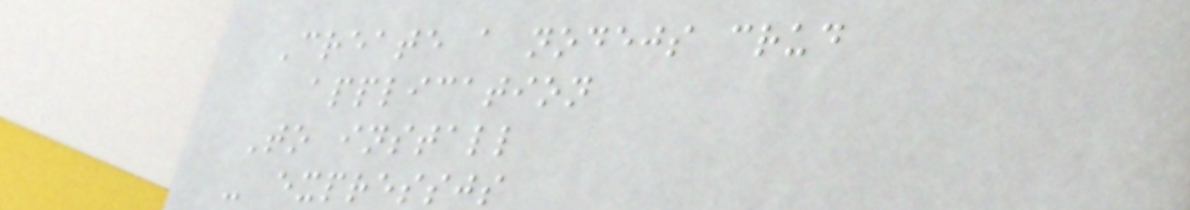Create a nodejs crud
application
To install
- expressjs
